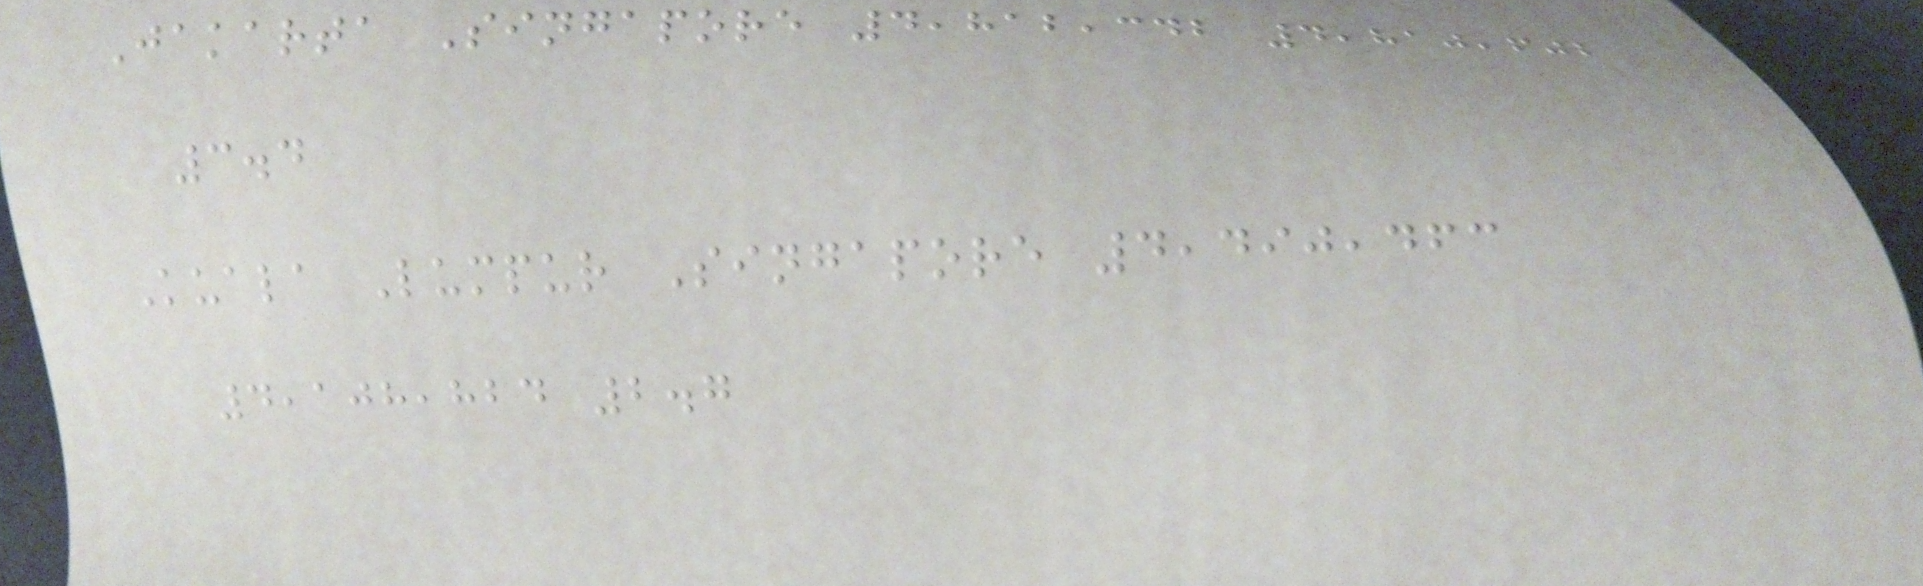Jakarta Singapore 4,812,342 4,810,602
3.4
Kuala Lumpur Singapore 4,490,463
4,108,824 2.7
